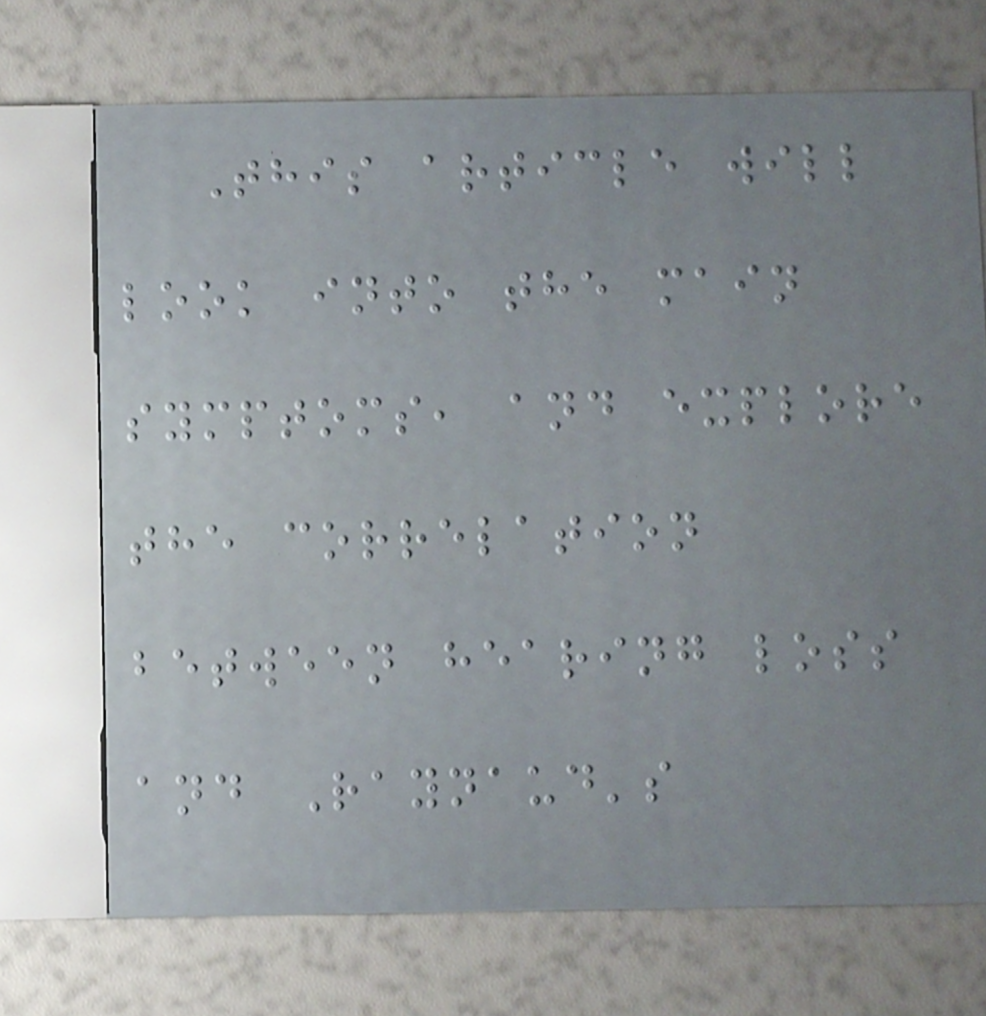This article will
look into the main
symptoms, and explore
the correlation
between hearing loss
and Raynaud's
